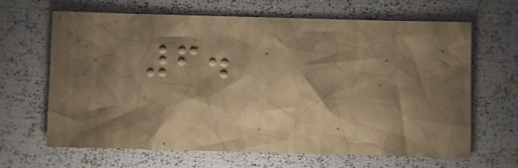6.
